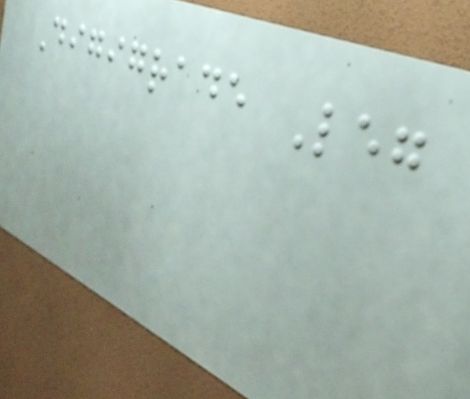Digigrade Leg
